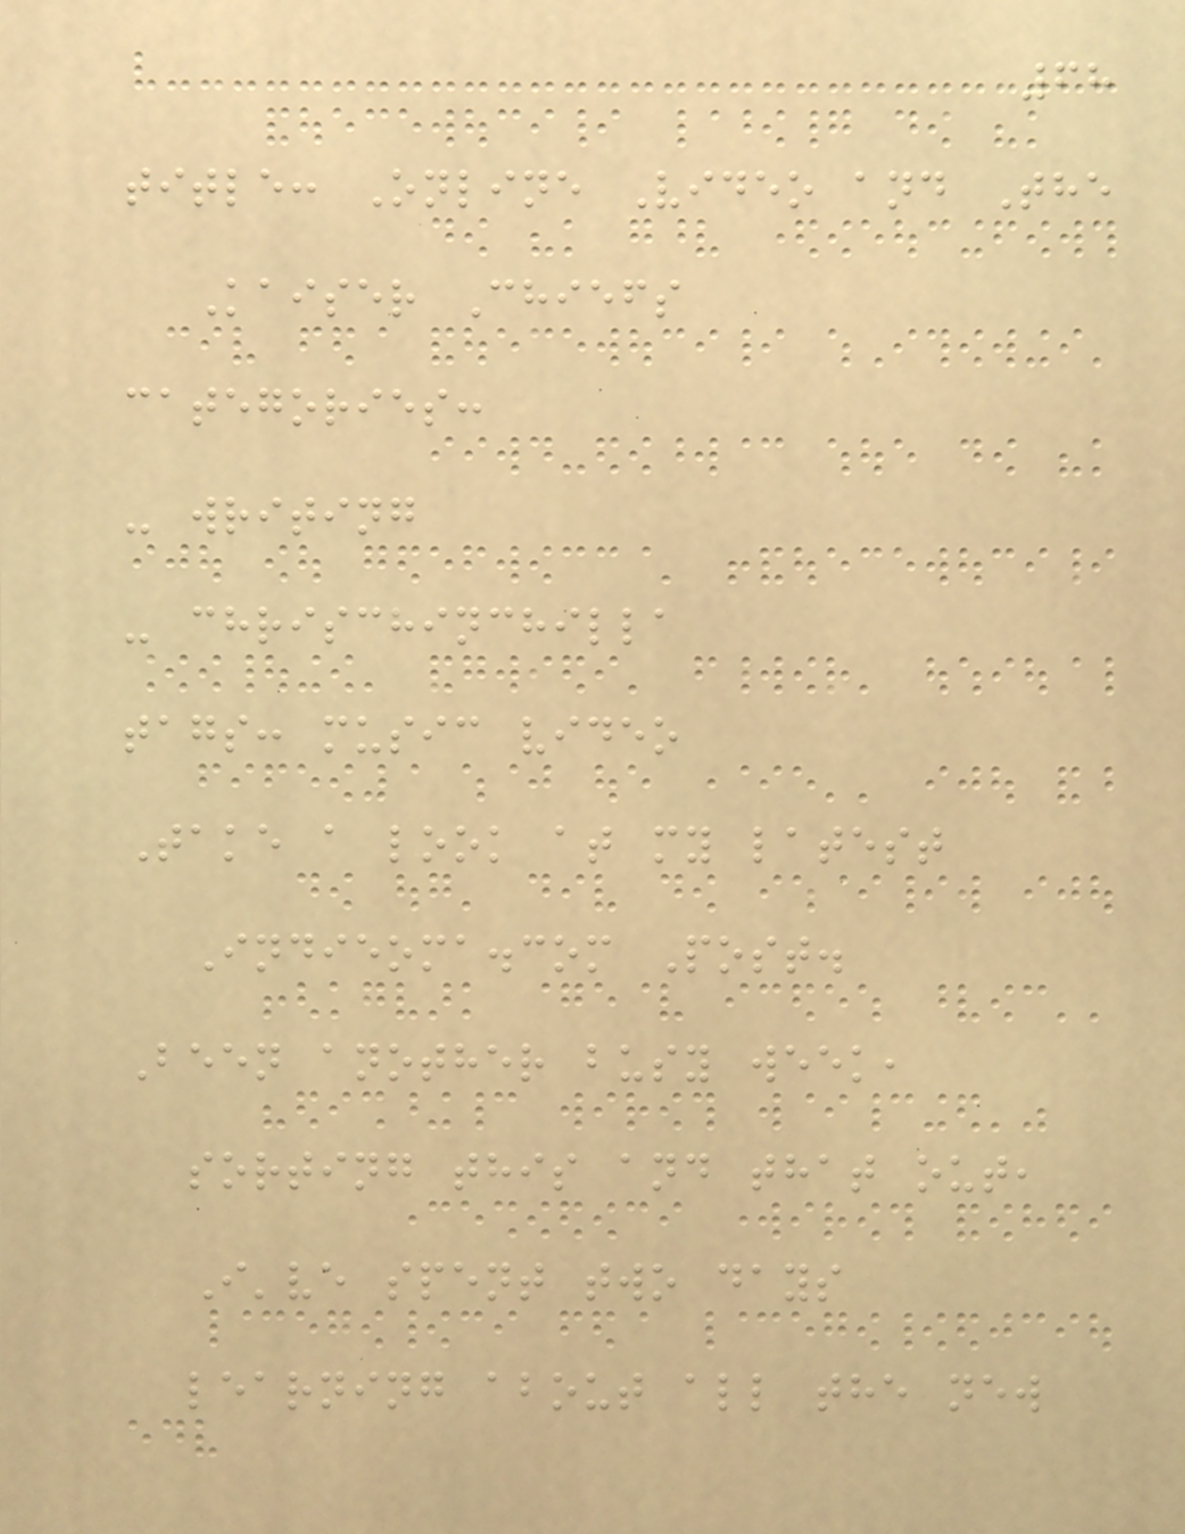68
title: Online Video and The
Kaiser Chiefs
categories:
- writing
- chrischinchilla
tags: music video
Take a look at my latest
Indieoma.com Post.
Been another busy week,
sorting this and that out,
I've spent two days
learning about all the new
